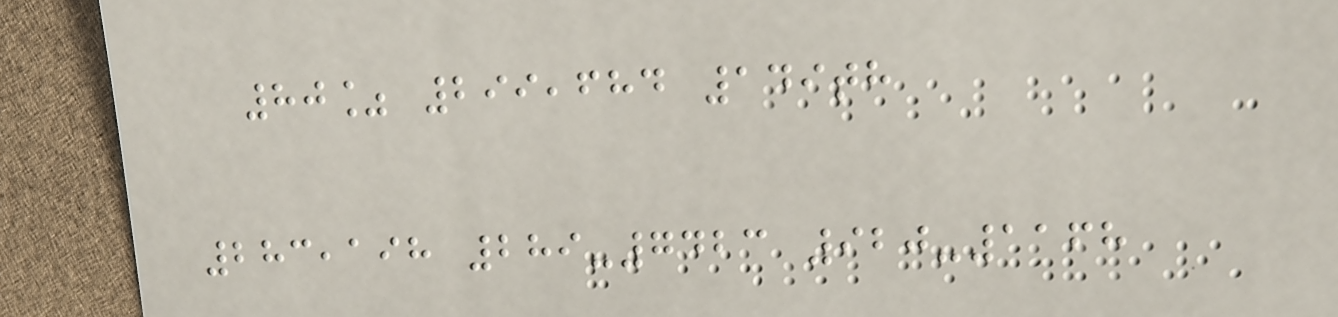80% 299,684 149th
283,198 289-7423 920-1168
